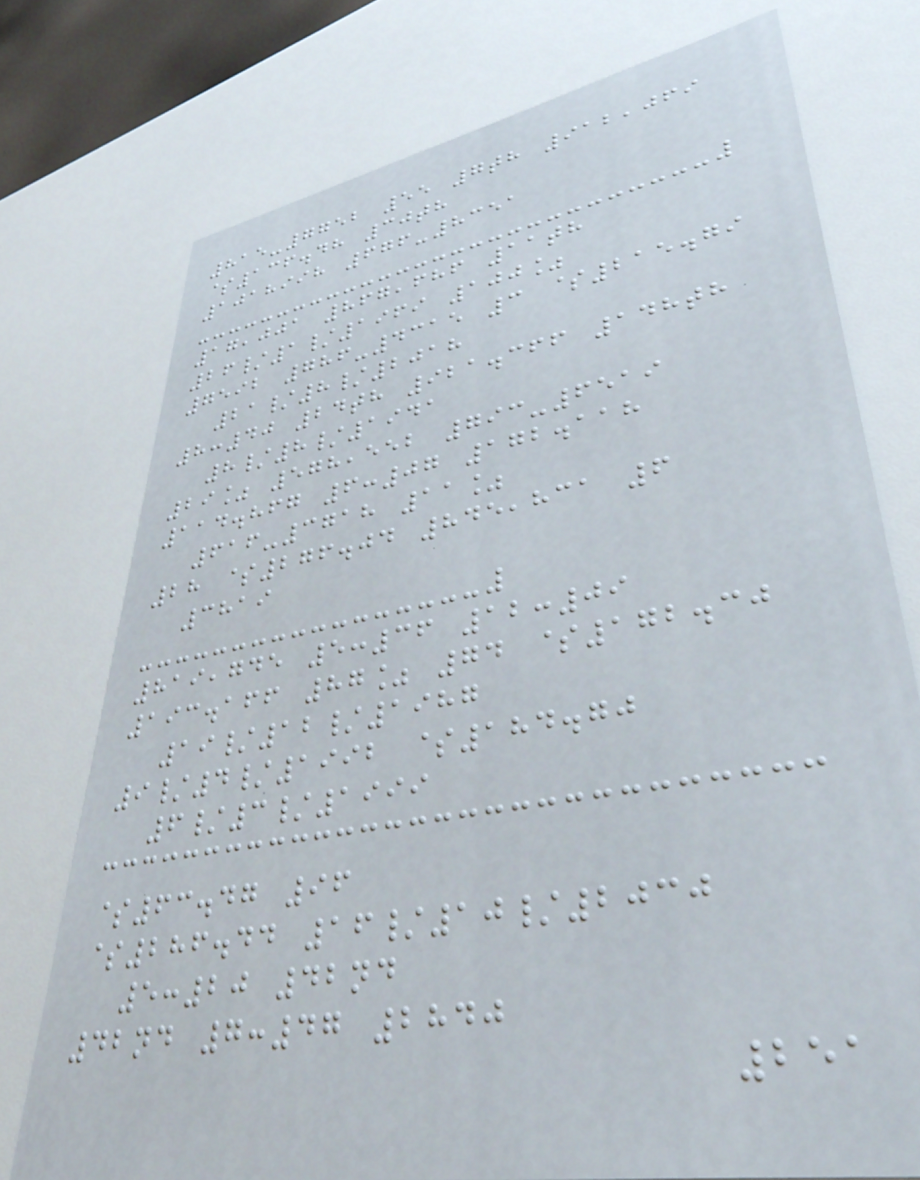815-7752 55 7th 912,069
$136.48 30th
1018998 676-8351
17,001 867,686 11th
26/1/1969 100%
7592 786-4315 3 $215.79
21/8/2018
8:40 24th 921.366 148th
8/8/1941
29% 578,552 793-6519
114.867 6:07 172.118
616-3718 11%
28 $276.04 845,831 6
3819
819,745 5:36 12:09
193.166 87% 74 $172.30
19/12/1987
9/4/1992 $184.70
6/3/1999
$63.47 96
$286.44 16/10/2030
5:20 42nd
42nd 7:47 2840
251
